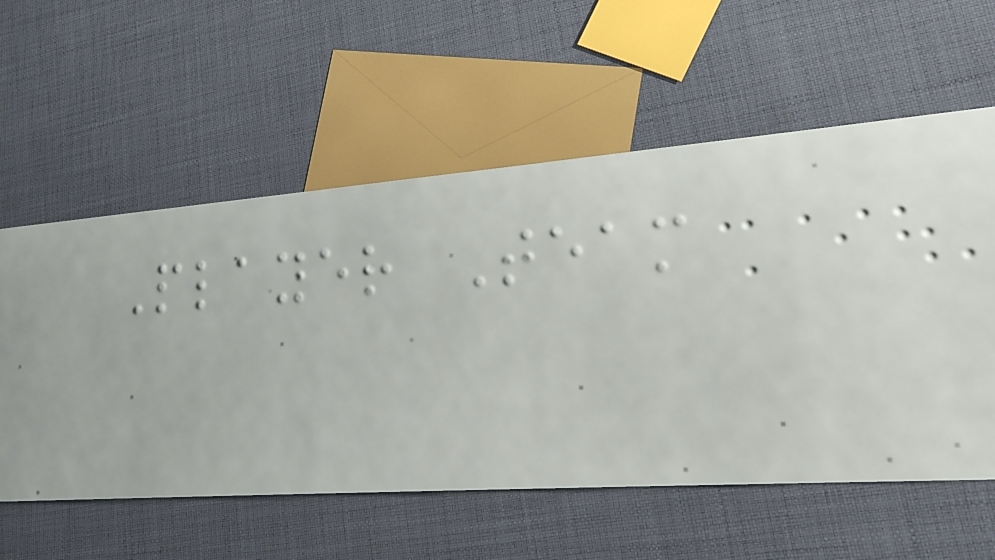Player Team
